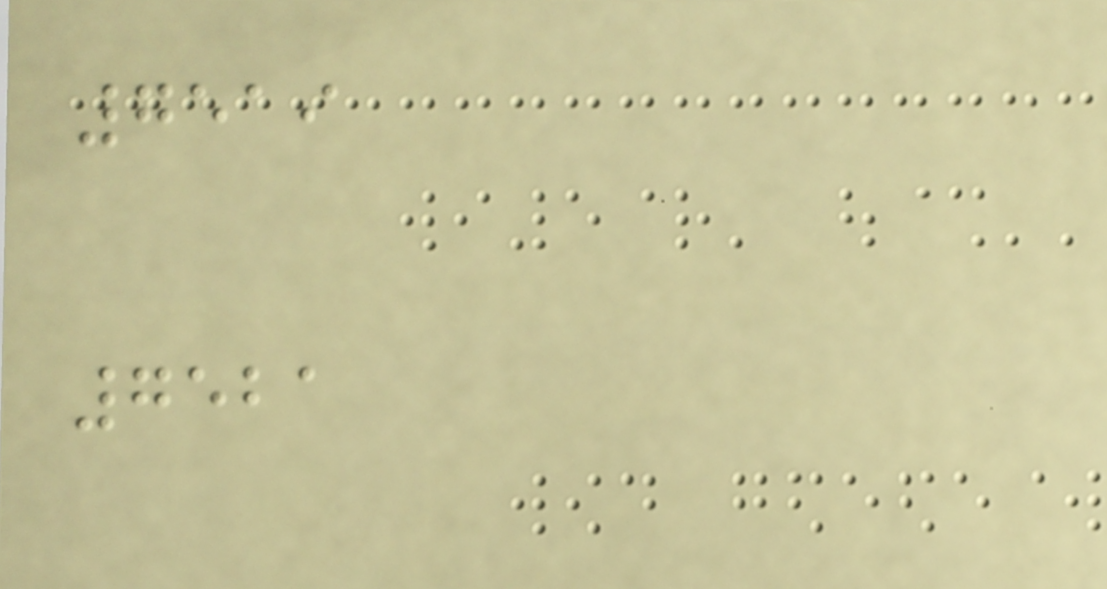7519
7521
